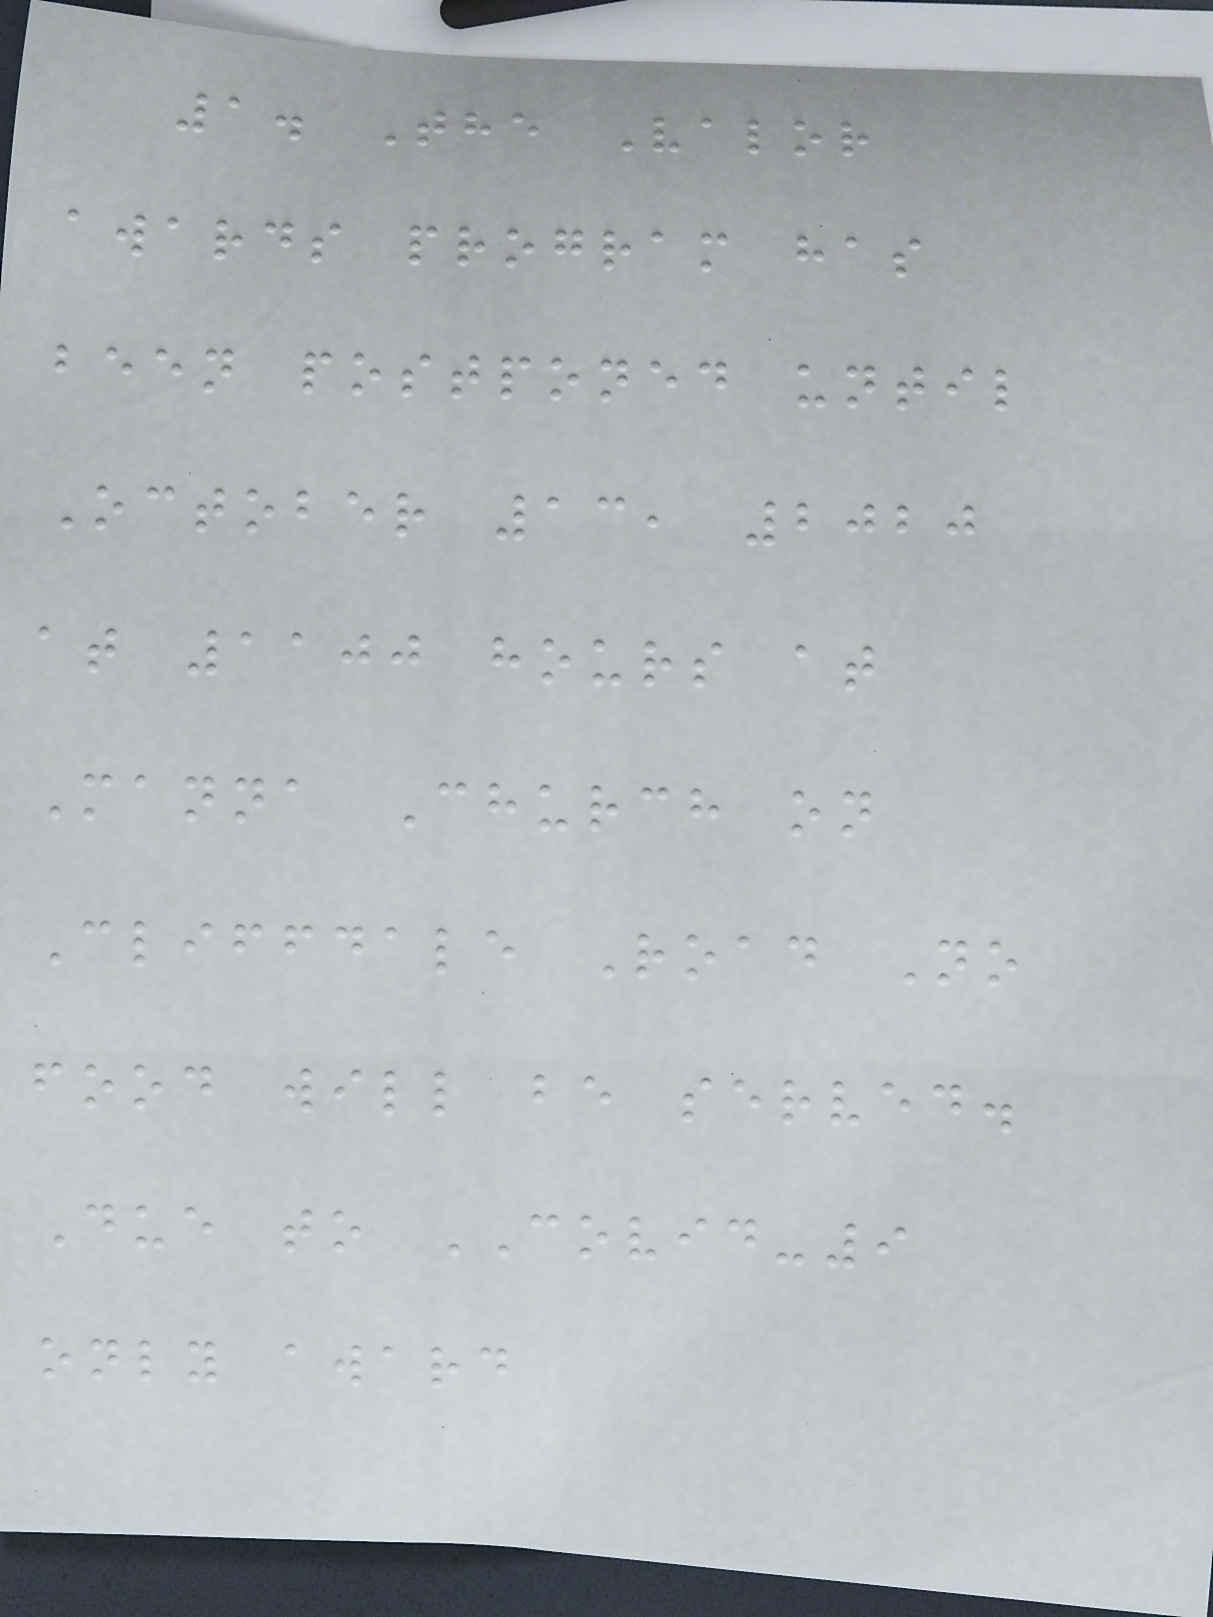1. The Valor
awards program has
been postponed until
October 13, 2020
at 1100 hours at
Manna Church on
Cliffdale Road No
food will be served.
Due to COVID-9
only award
